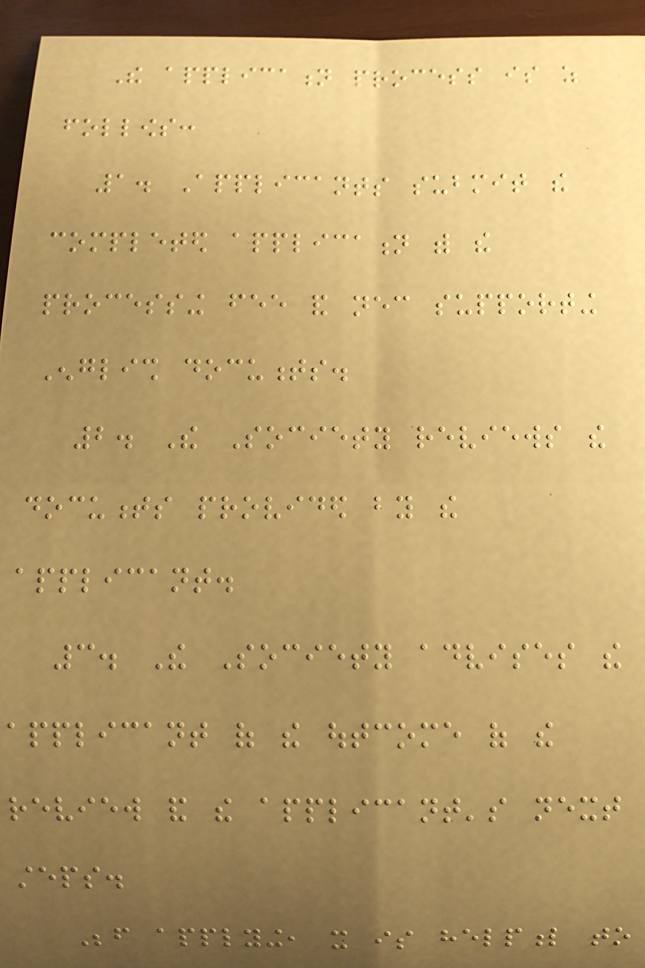The application process is as
follows:
1. Applicants submit the
completed application with the
processing fee and necessary supporting
English documents.
2. The Society reviews the
documents provided by the
applicant.
3. The Society advises the
applicant of the outcome of the
review and the applicant's next
steps.
Before applying, it is helpful to
